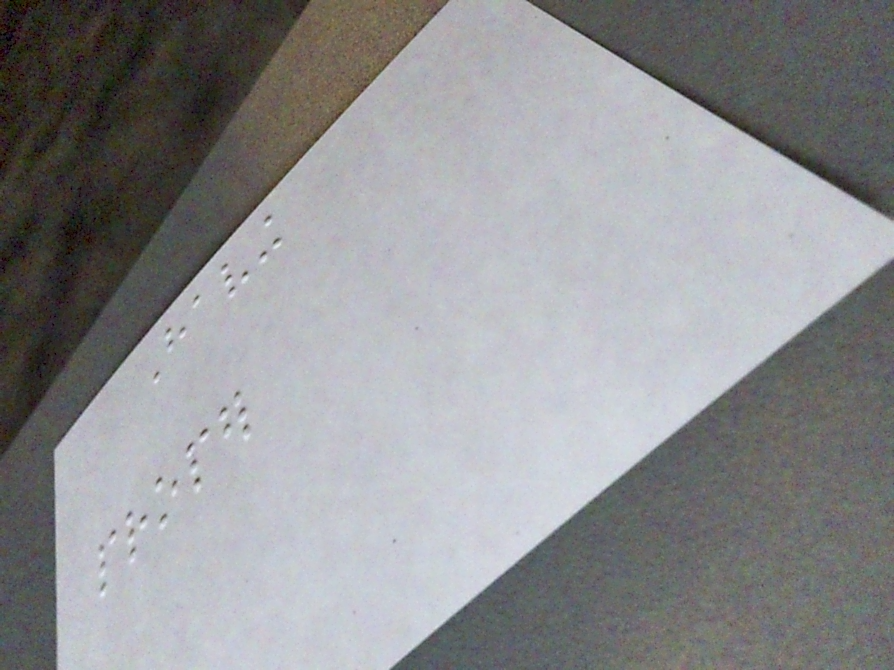Having
proper
